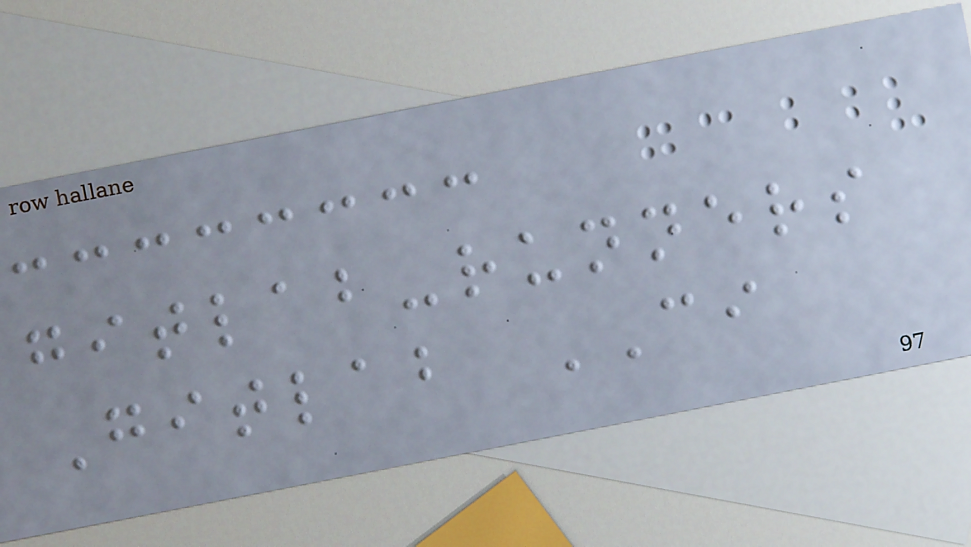gitlab-runners
Gitlab CI
